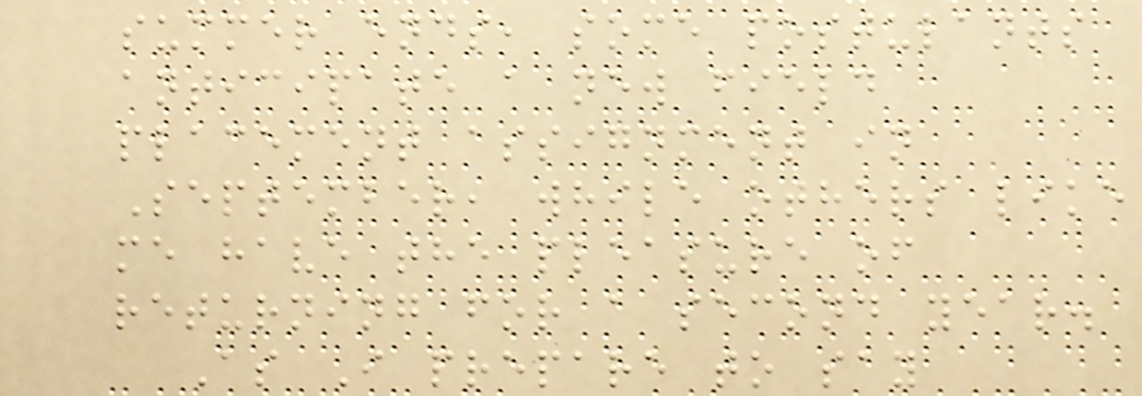summer ends, some postulants
anticipate a new field
placement assignment in
September, while others like
me have the pleasure of
returning for a second year.
As I prepare to say
